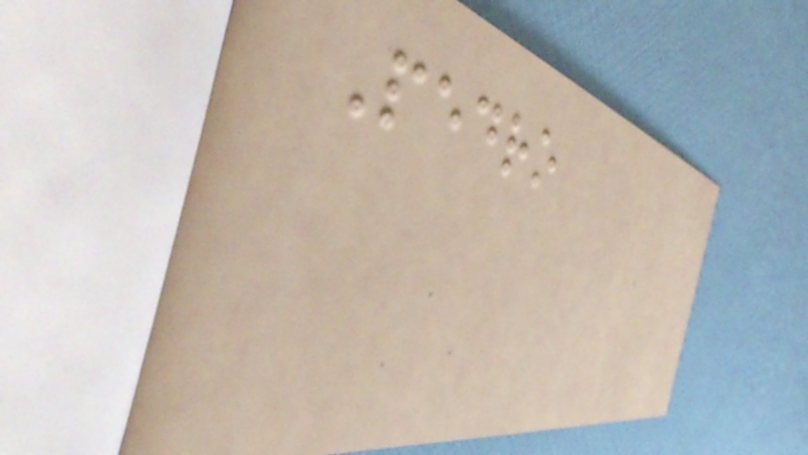Pedro
